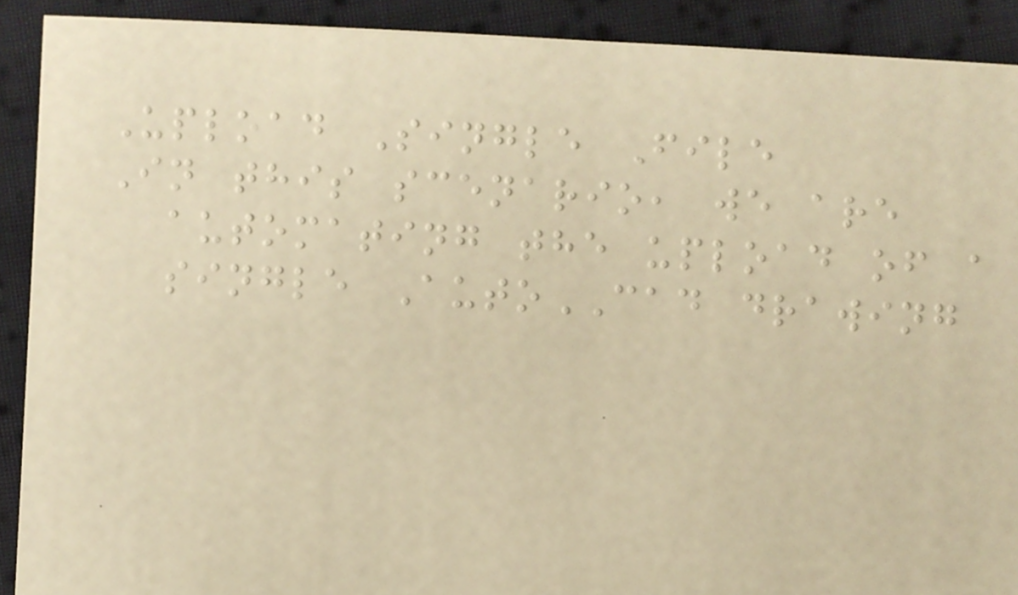Upload Single File
In this scenario, we are
automating the upload of a
single AutoCAD drawing
